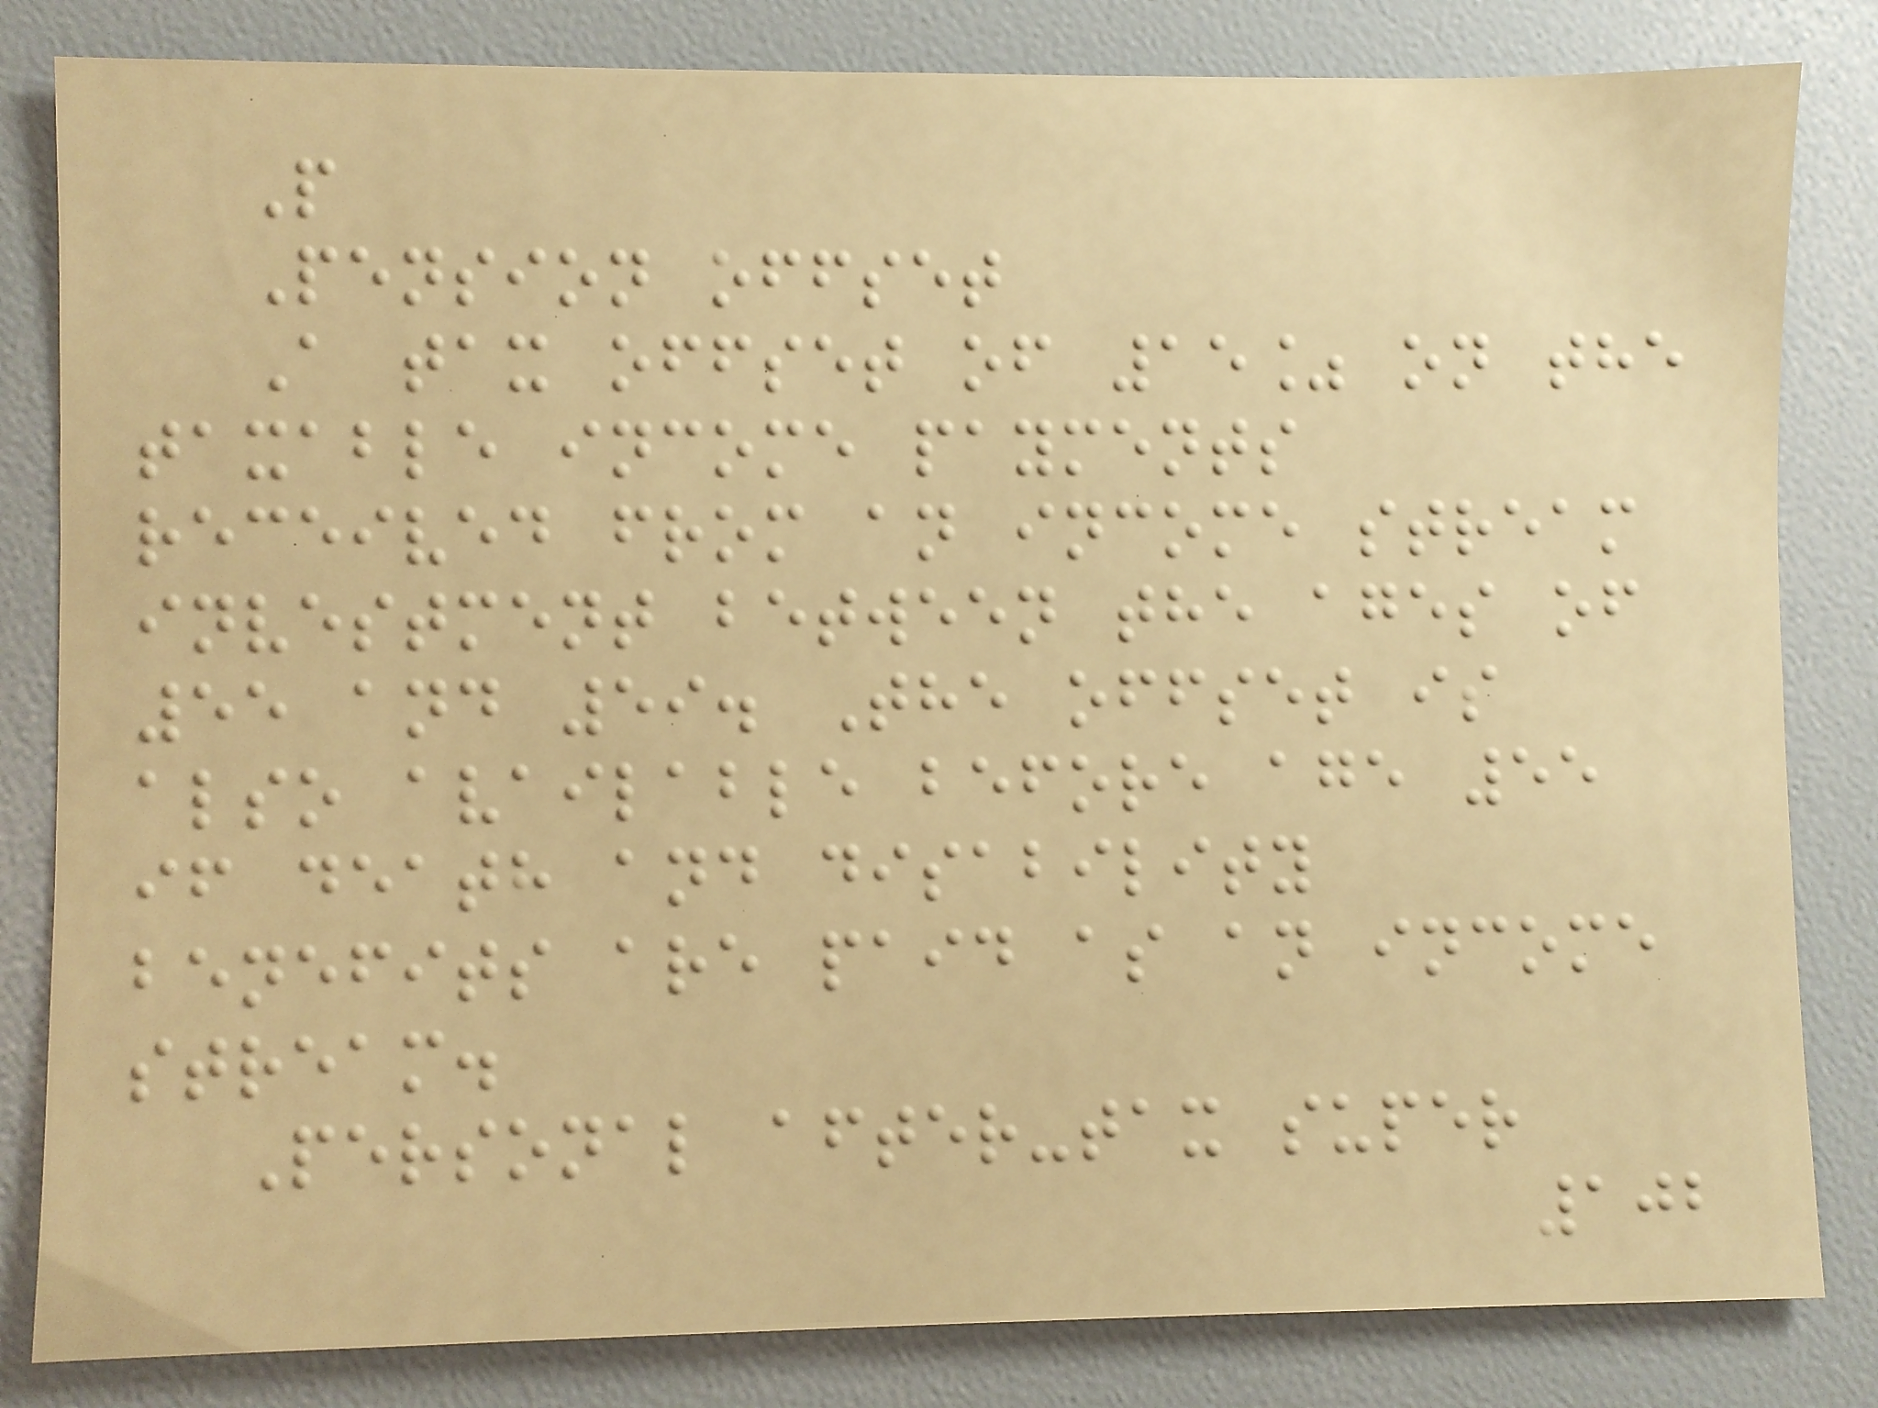P
Pension offset
A tax offset of 15% on the
taxable income payments
received from an income stream
investment between the ages of
55 and 59. The offset is
also available before age 55
if death and disability
benefits are paid as an income
stream.
Personal after-tax super
102
